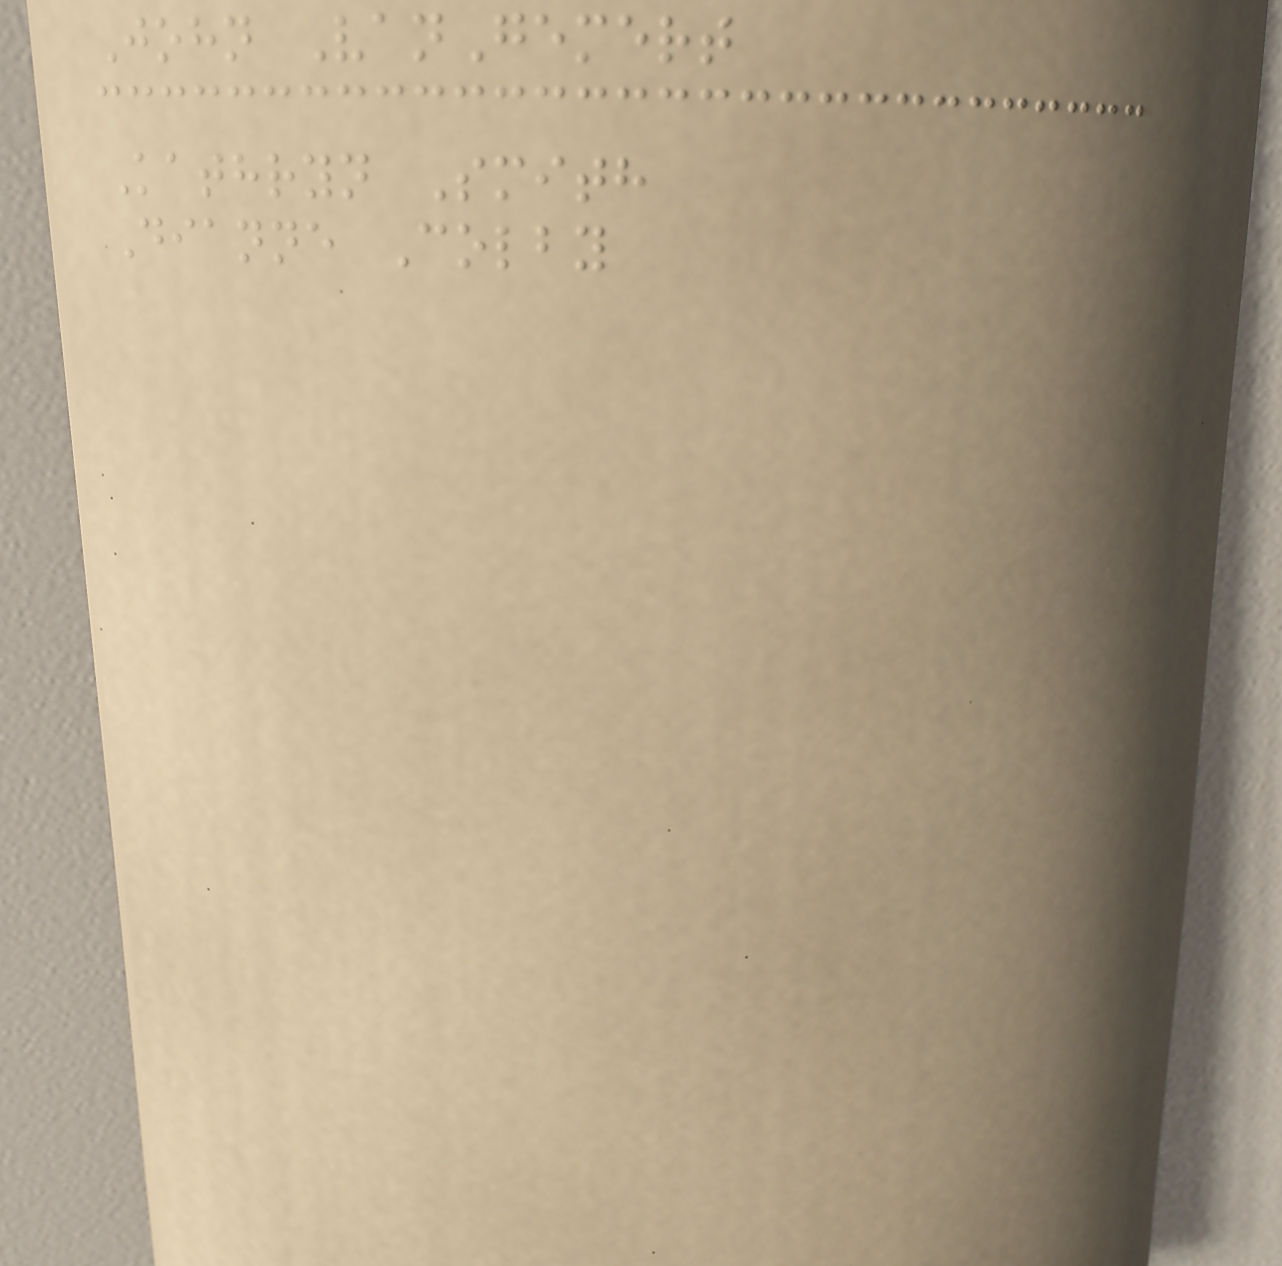John VanGemert
Kathryn Smith
Dianne Colby
